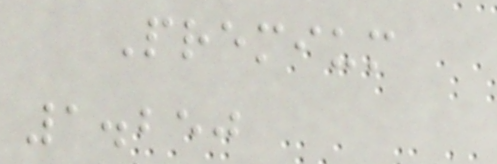Premium
1.250
